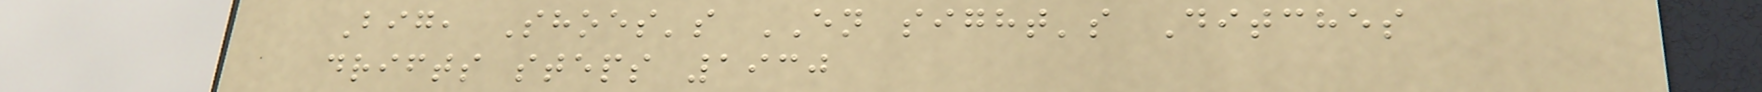Big, Shoes's EN sight's Ditches
drifts steps 1930
